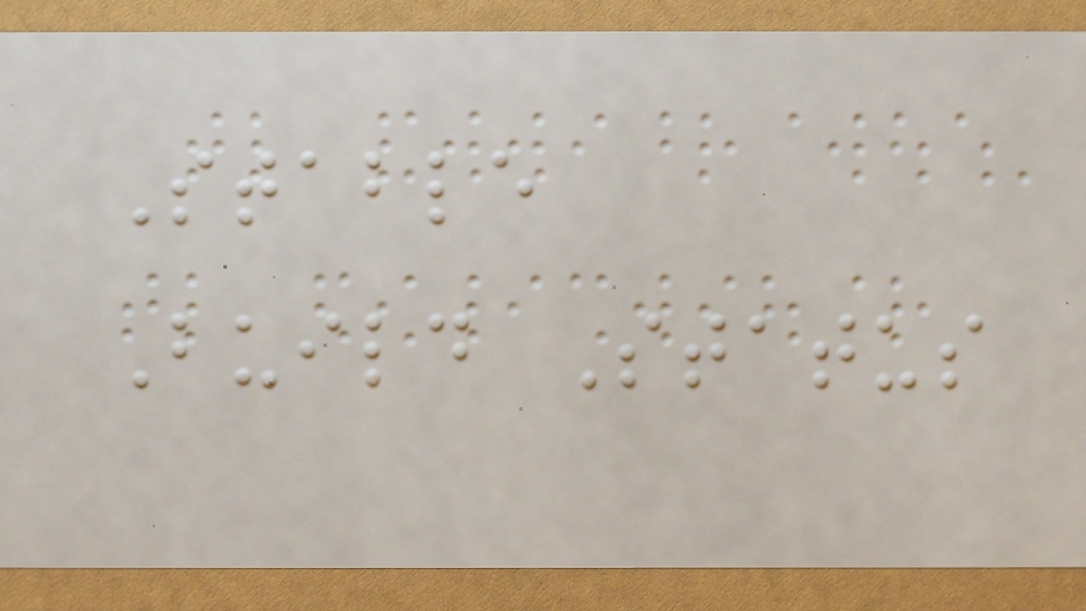Stable
Build Status
